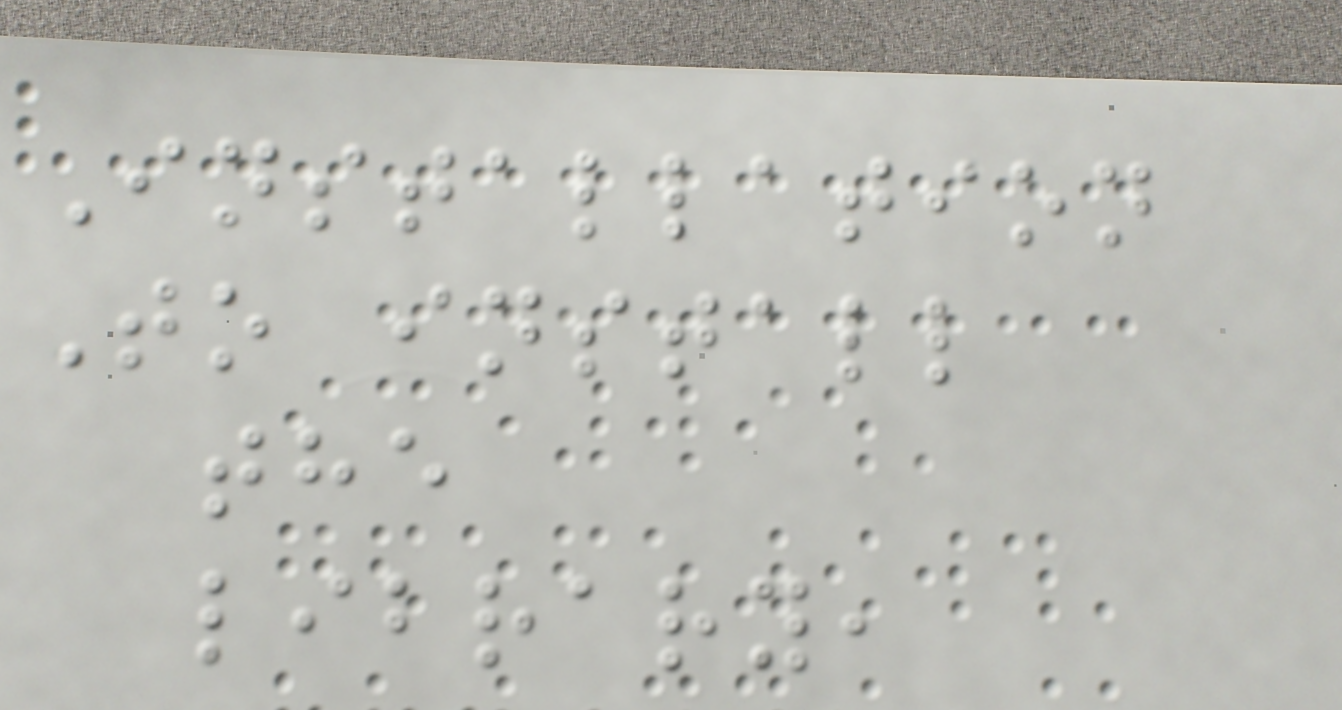Installation
To install
the
library,
